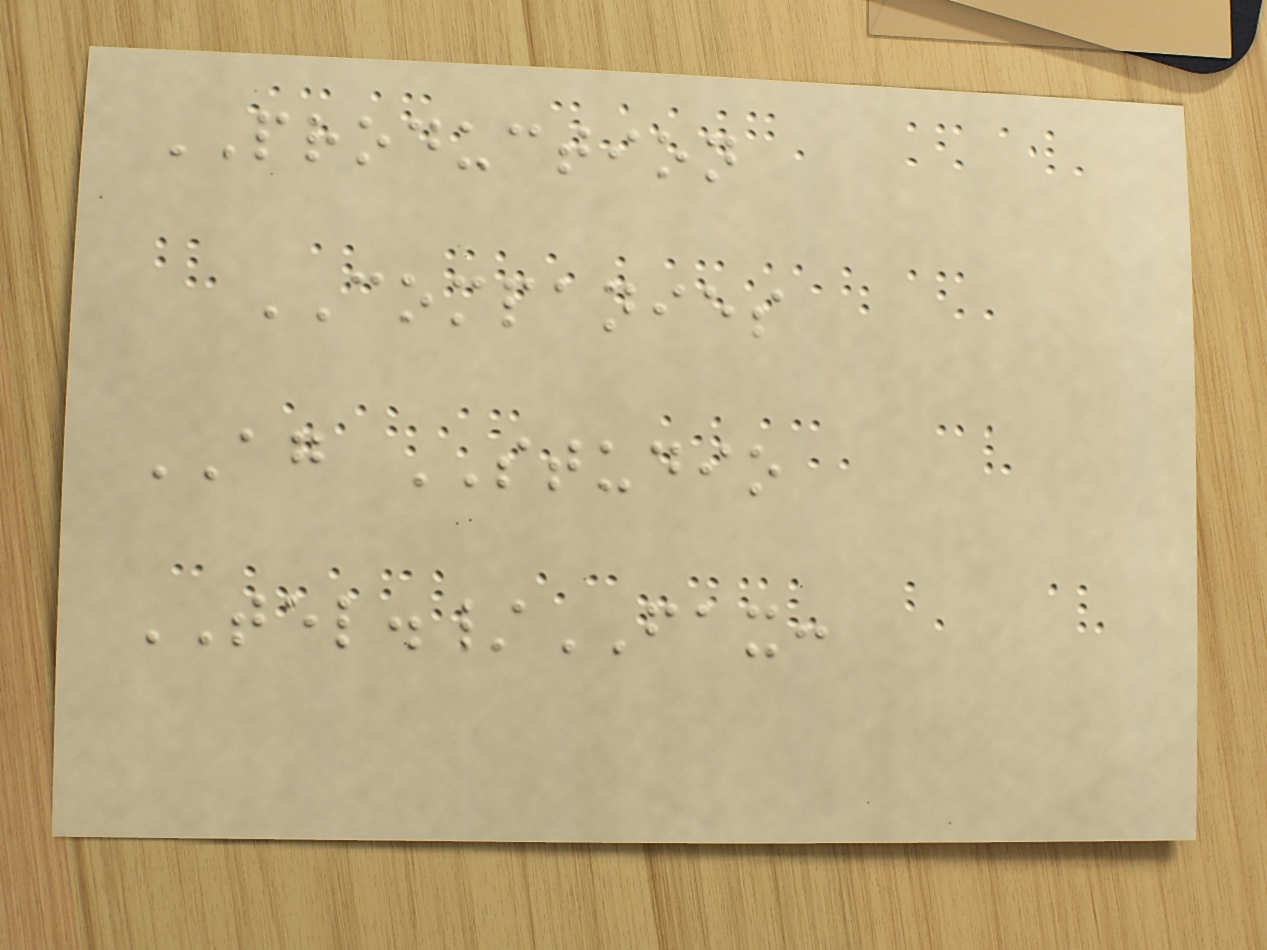PRODUCTION
COMPANIES
AG STUDIO
TEL./FAX:
